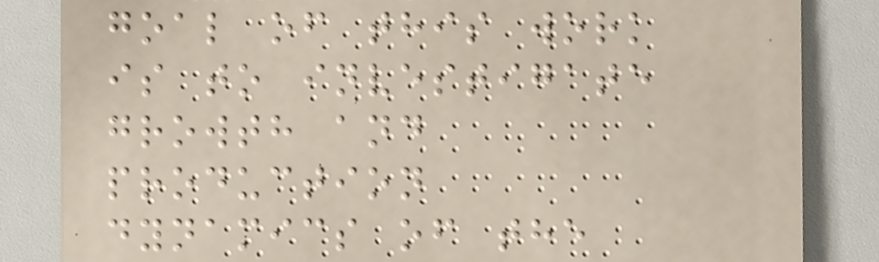goal of this work
is to investigate
growth and
production
dynamics of the
